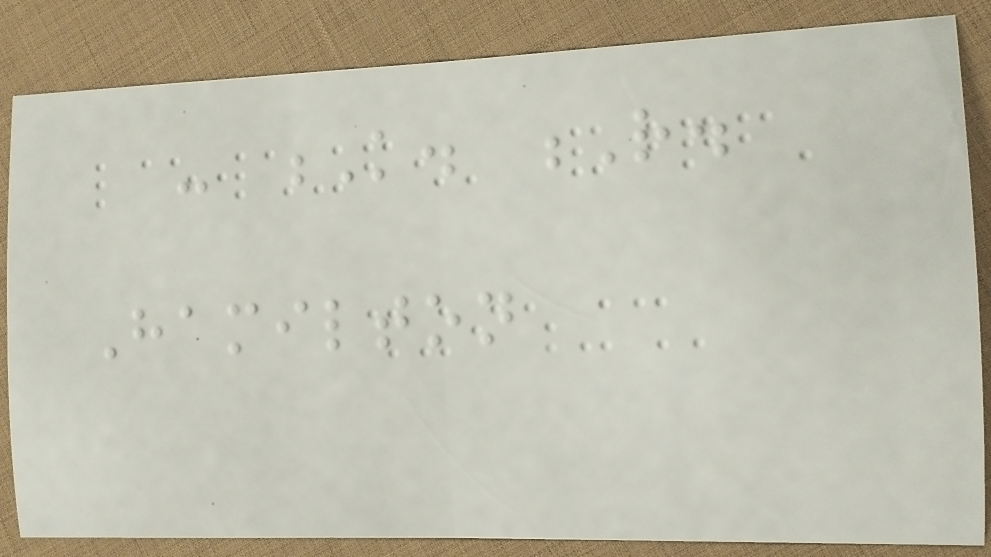- K. R.
Hamilton
